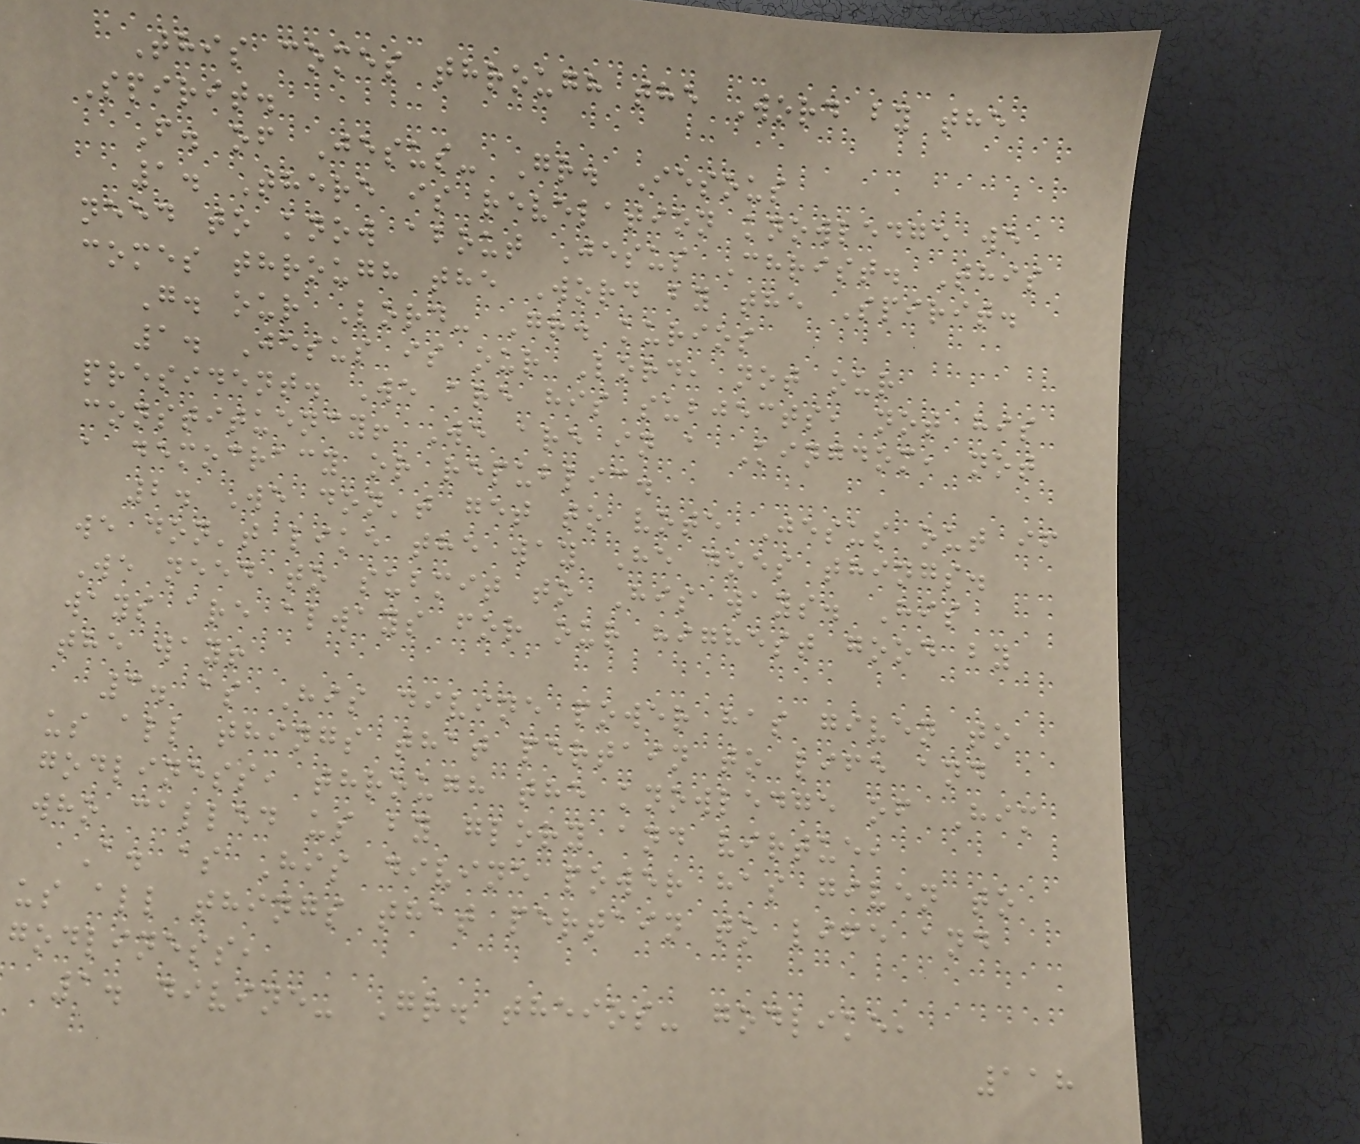This comes through the Word by the
Spirit.
F. of Jesus- Gr. Iesous
1. There is revelation knowledge we
need to know about Jesus Christ. This
comes through the Word by the Spirit.
G. our Lord- Gr. kurios
1. Jesus is our Lord, not our
president. We are his subjects, not his
constituency! We are in a Kingdom, not
a democracy or republic.
2. We don't get to vote Jesus out if
we don't like the way He does things.
We need to submit to His ways. His
ways are always for our highest good by
the way!
3. as His divine power has given to
us all things that pertain to life and
godliness, through the knowledge of Him
who called us by glory and virtue,
A. as His divine power has given to
us all things that pertain to life and
godliness,
1. divine- Gr. theios- godlike,
118
